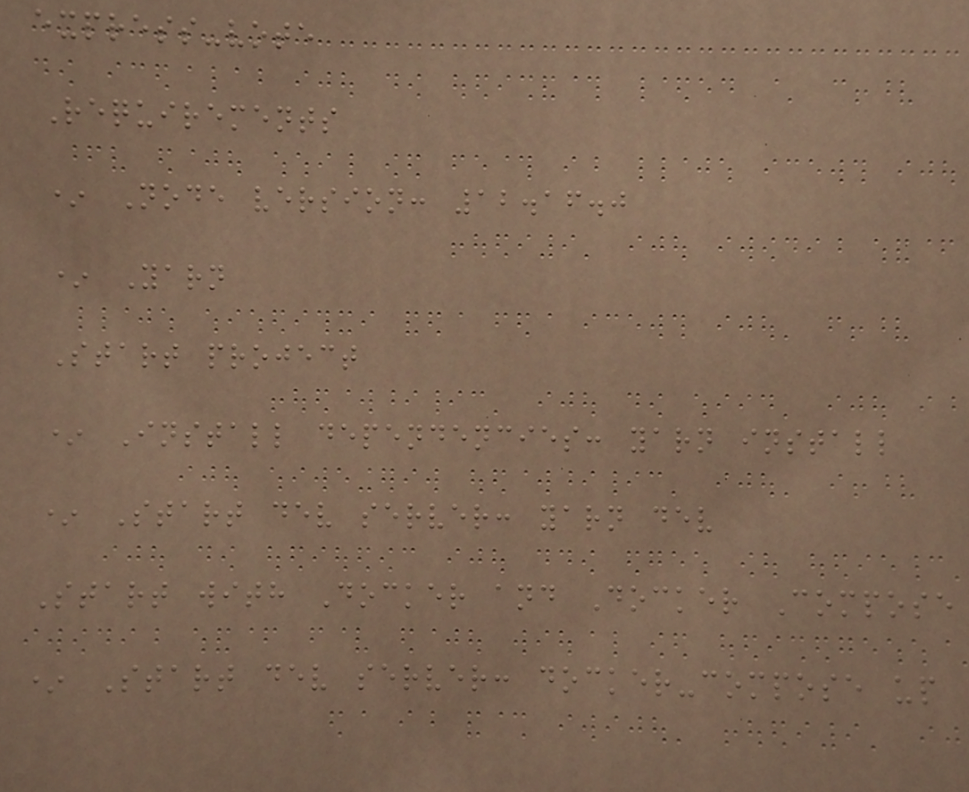express-vote
Requirements
* Node version: 12.16.0
* Yarn
Start project
* Install dependencies: yarn install
* Start dev server: yarn dev
Start with Docker and Docker Compose
* Start dev server: docker-compose up
